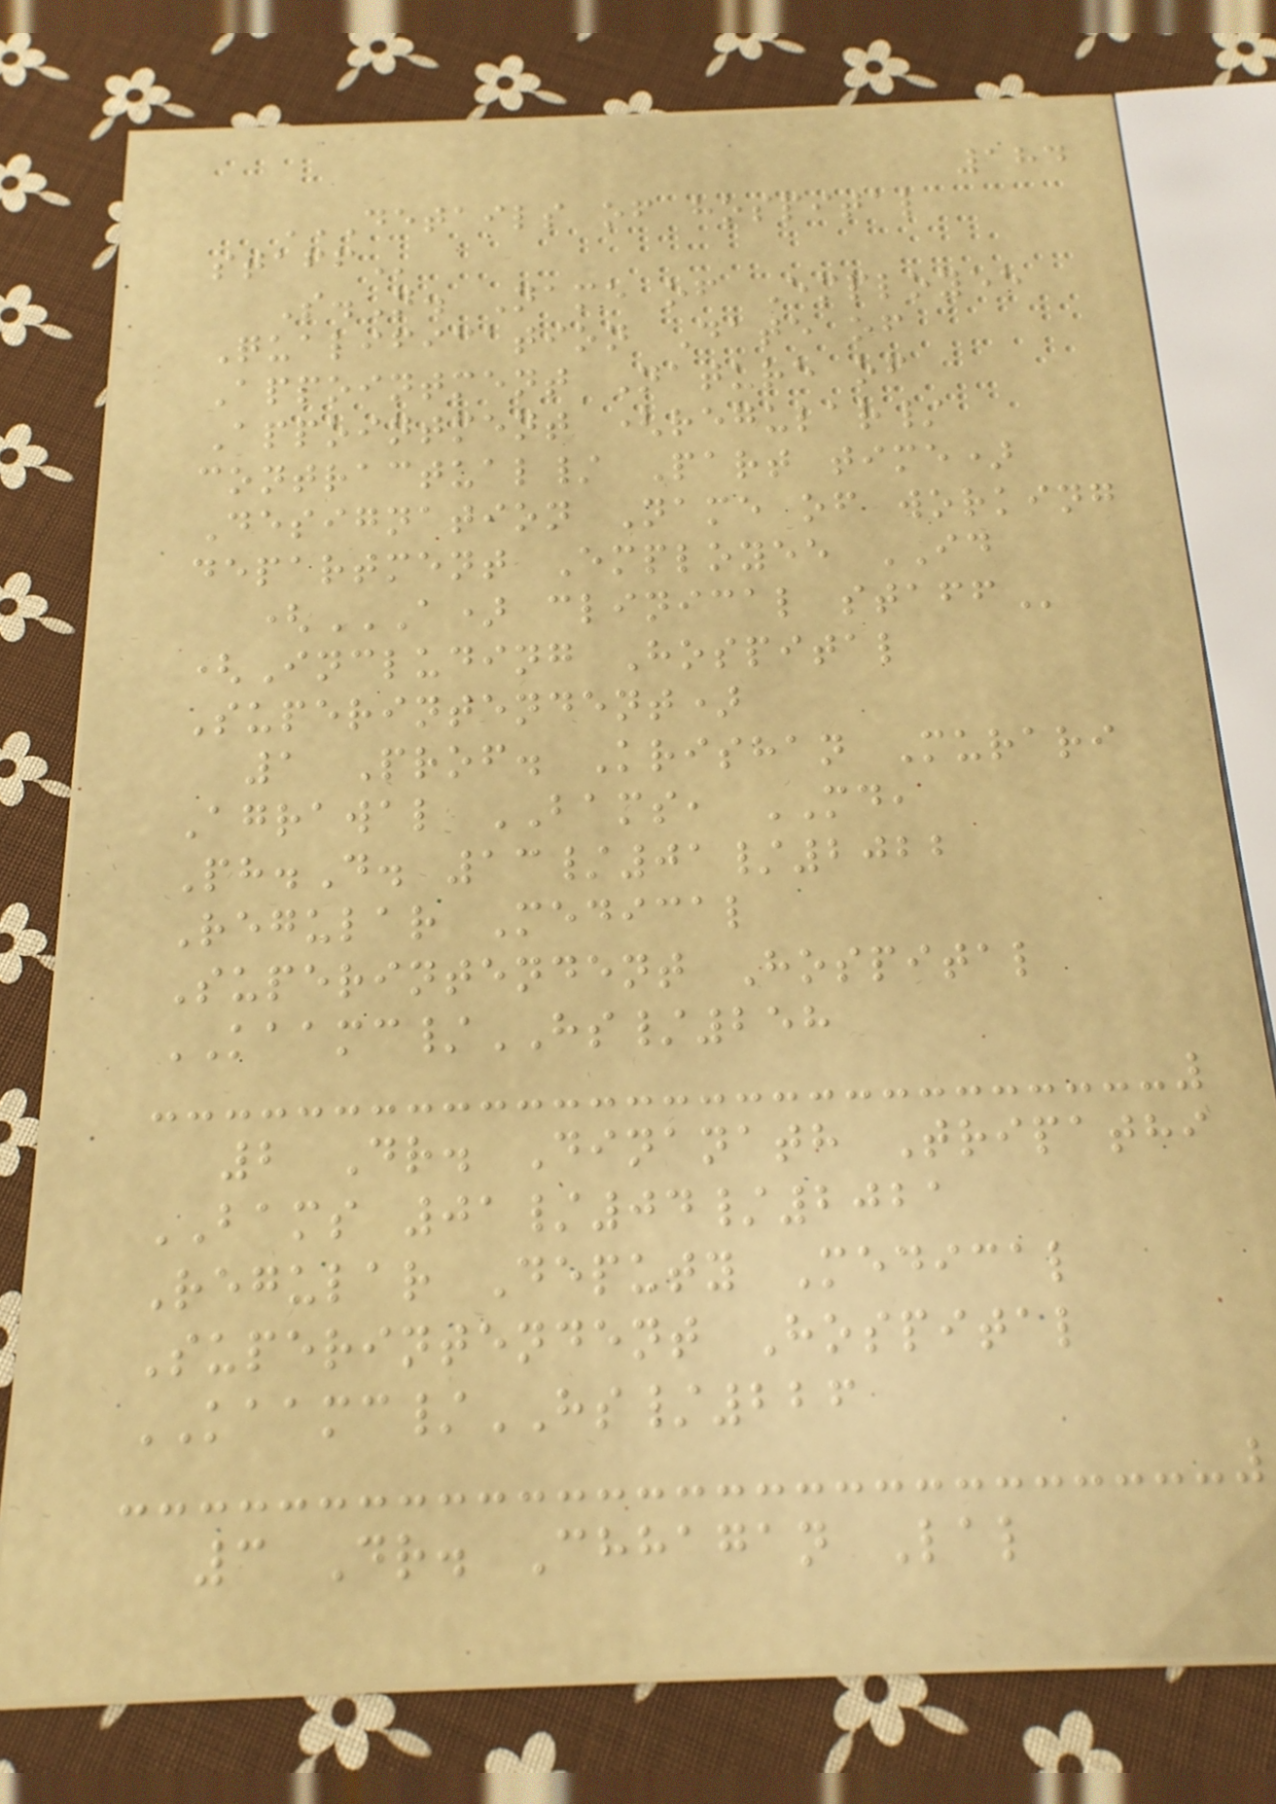184
DETAILS OF HOSPITAL
STAFF
S.N. Name of Employee
Qualification Date of
Appointment Nature of
Appointment (regular/
contractual/ Part time)
Designation Name of working
department Employee ID
(A) CLINICAL STAFF
(Including Hospital
Superintendent)
1 Prof. Krishan Murari
Agrawal BAMS, MD,
Ph.D. 13/01/2022
Regular Medical
Superintendent Hospital
KAAMC/HS/258
2 Dr. Dinanath Tripathi
BAMS 01/04/2021
Regular Deputy Medical
Superintendent Hospital
KAAMC/HS/226
3 Dr. Chhagan Lal
